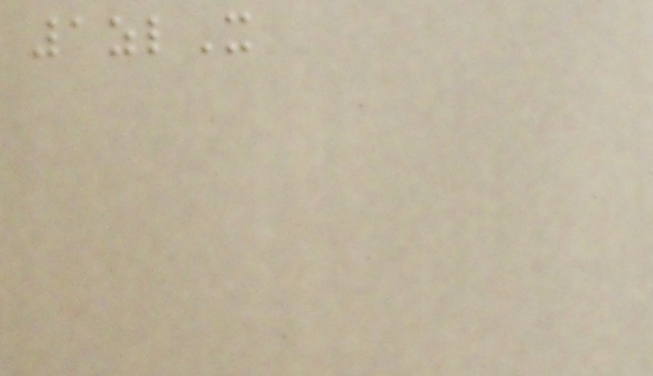1zlX
